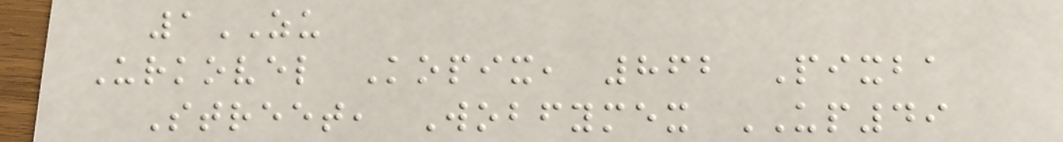1ZU
Urkovel Kopix, 862 Pixba
Street, Wobfymex UP49
